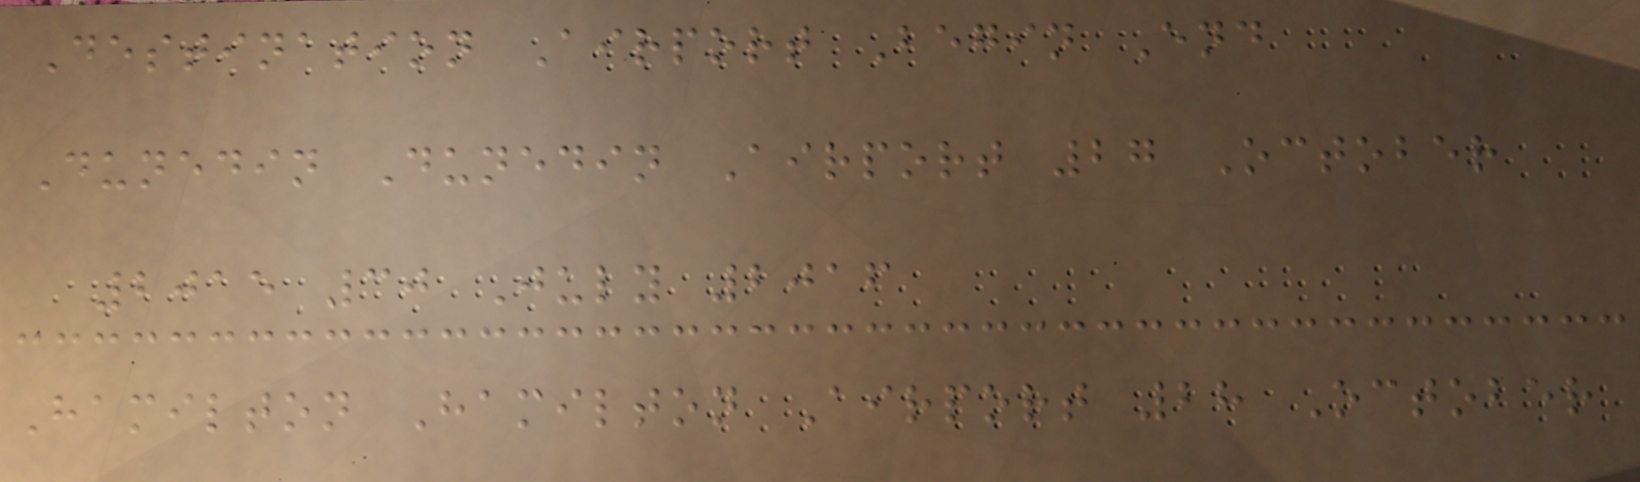Destination Airport Begin End
Dunedin Dunedin Airport 27 October
2015 30 July 2016
Hamilton Hamilton Airport 28 October
